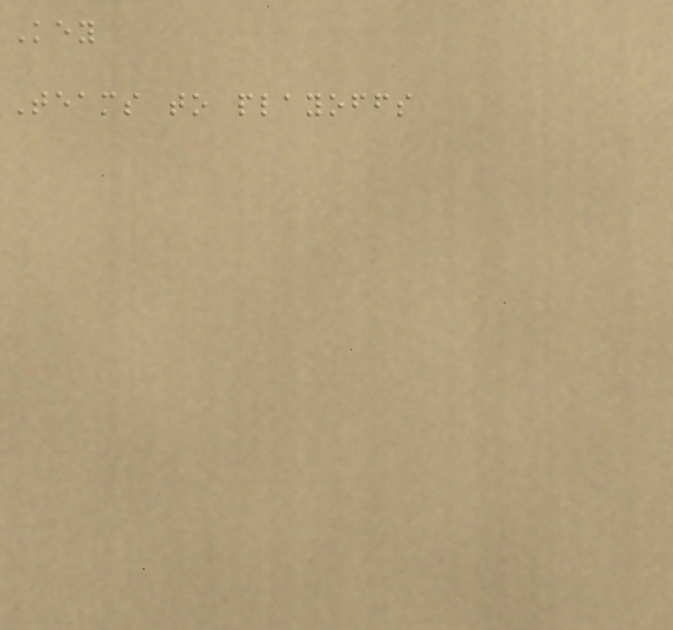Key
Teams to playoffs
